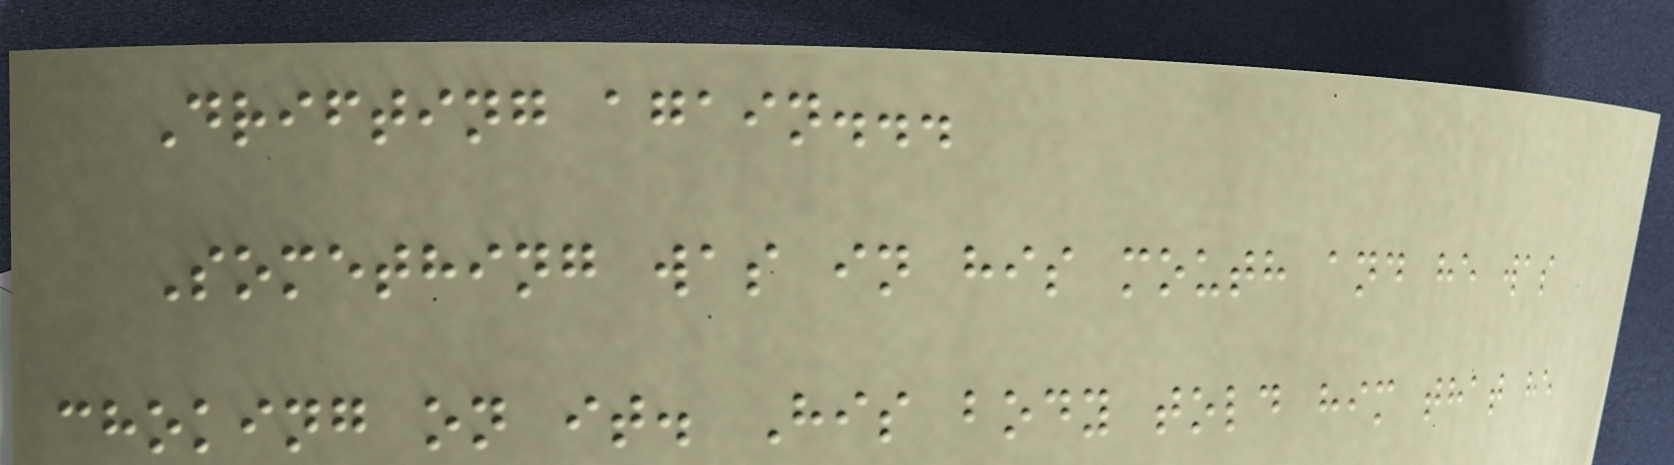Drifting again...
Something was in his mouth and he was
choking on it. His body told him that he
